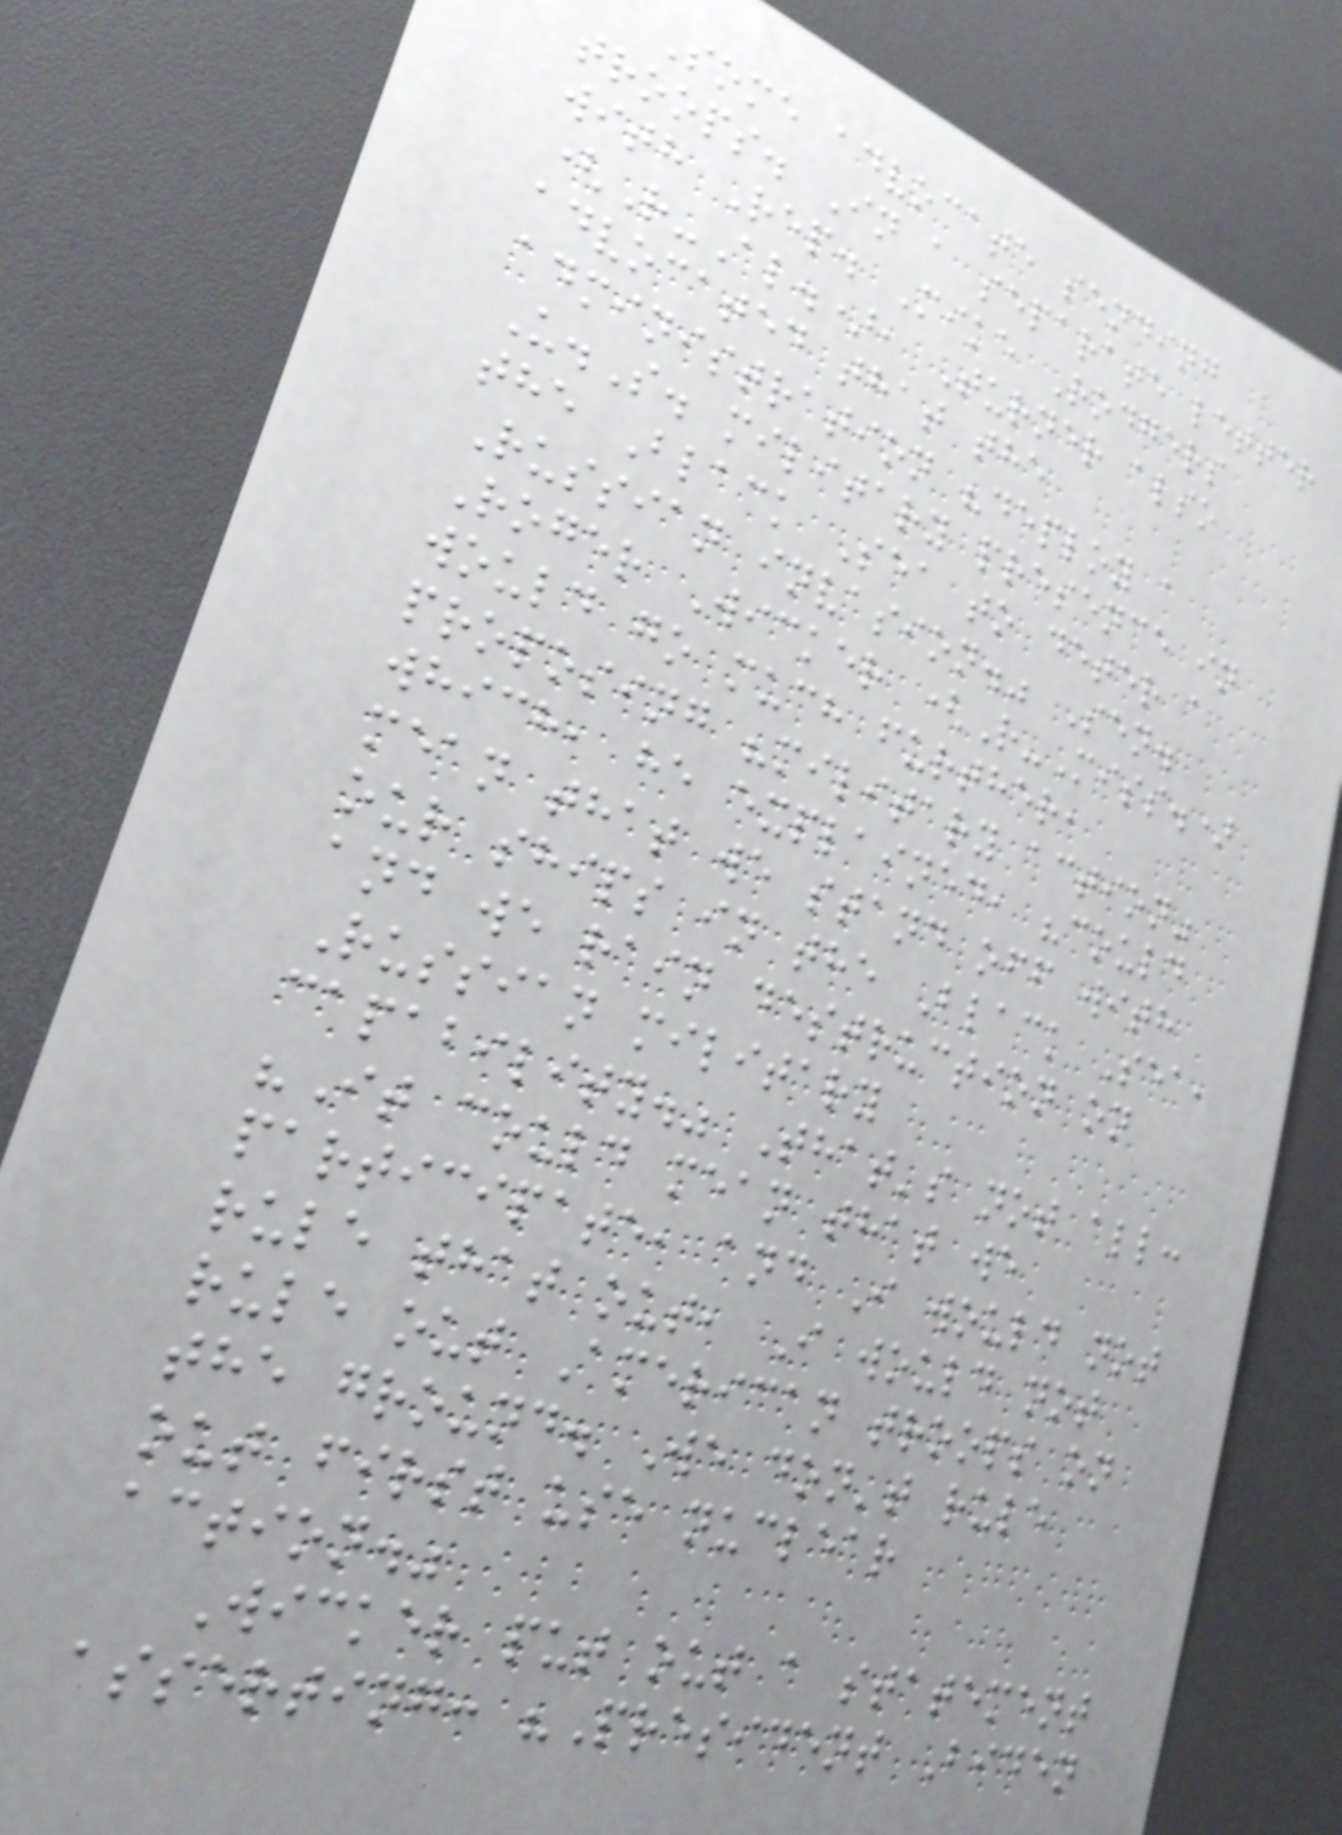Some advocate sending
troops. In a separate letter
with Rep. Mike Rodgers
(R-Al.), Turner also
advocated that the
administration "deploy a
U.S. military presence in
the Black Sea to deter a
Russian invasion." Sen.
Roger Wicker (R-Miss.)
would go much further,
proposing "military action"
which, he explained, "could
mean that we stand off with
our ships in the Black Sea,
and we rain destruction on
Russian military
capability." That's not all:
"It could mean that we
participate, and I would not
rule that out, I would not
rule out American troops on
the ground. We don't rule
out first use nuclear
action."
Wicker put out a statement
asserting: "President Biden
